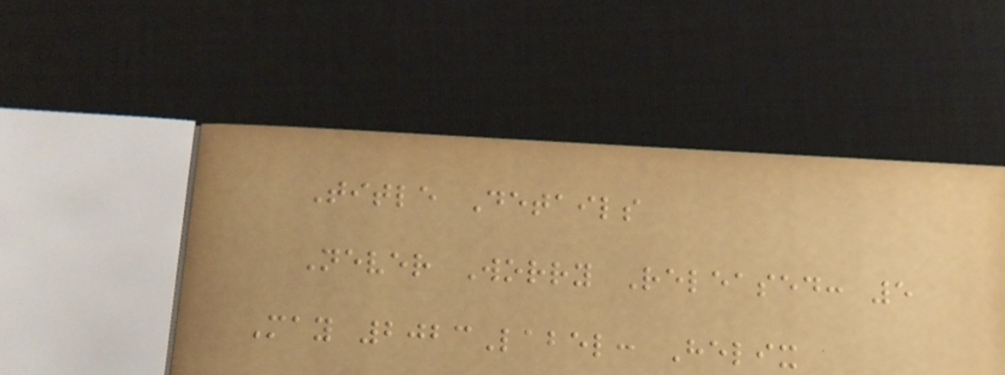Title Details
Never Worry Released: 5
May 2023Label: Helix
